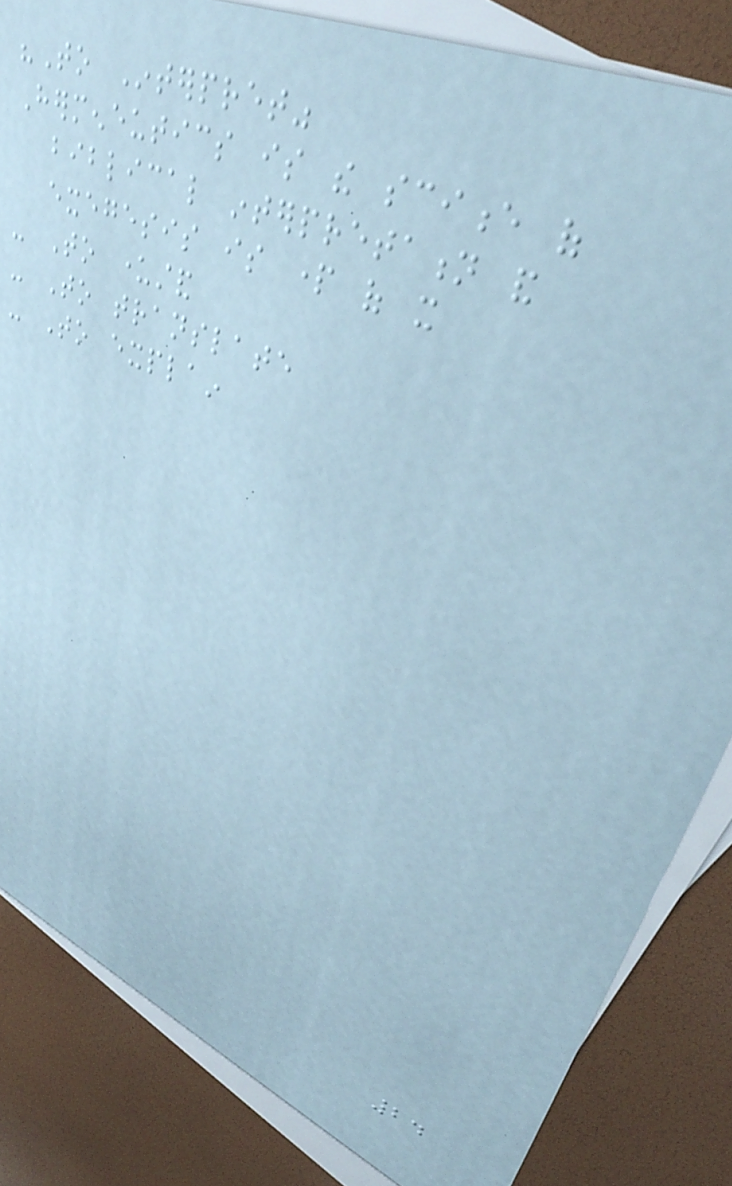"To Interpret"
Hermeneutics is the science of
biblical interpretation and
exegesis is part of it
- To understand
- To translate
- To explain
24
